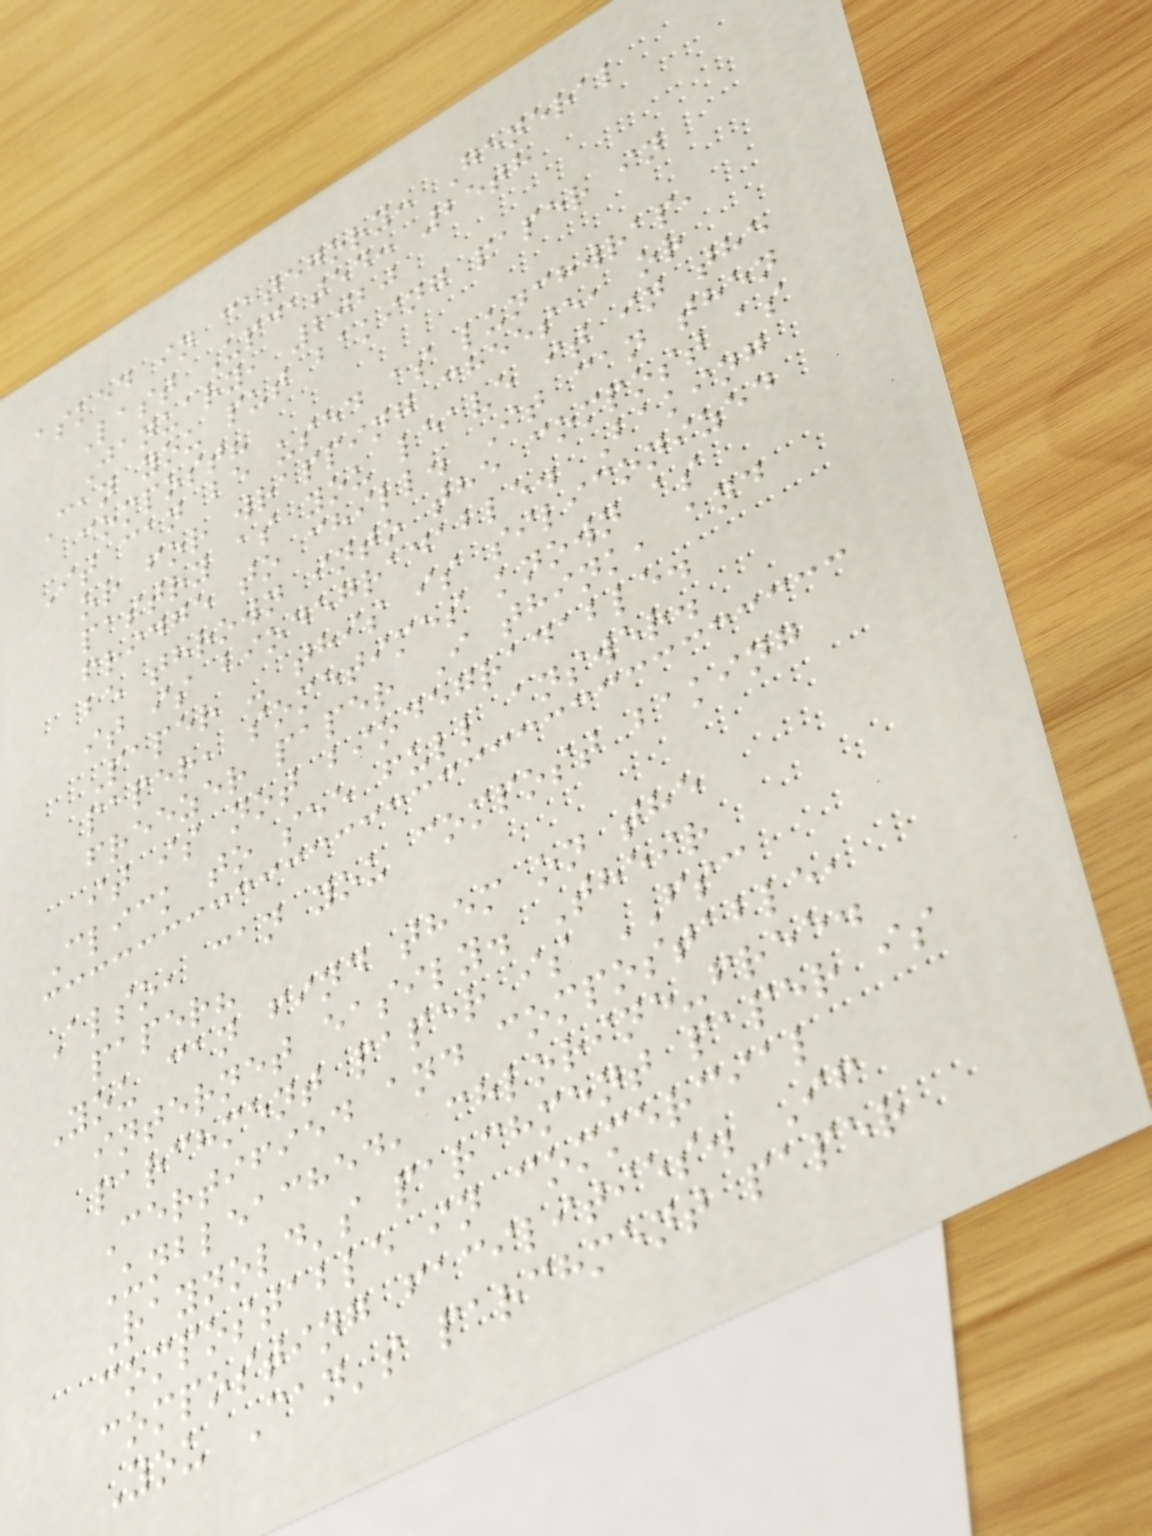asked in category: General
Last Updated: 25th
January, 2020
Can you put baking paper in
compost?
It can be used as lunchwrap,
or for wrapping cheese, or
pastry as you leave it in the
fridge to chill. It can then
be thrown into the compost as
it is biodegradable. Baking
Paper - this is siliconized
paper, sometimes known as
freezer paper I think, and
it is not biodegradable.
Click to see full answer.
Also, can you compost baking
paper?
You can find them on the
internet easily. Their
parchment paper is FSC
Certified and compostable,
Unbleached, chlorine-free.
Raynold's parchment paper is
compostable in commercial
composting facilities. If
You Can's parchment paper
